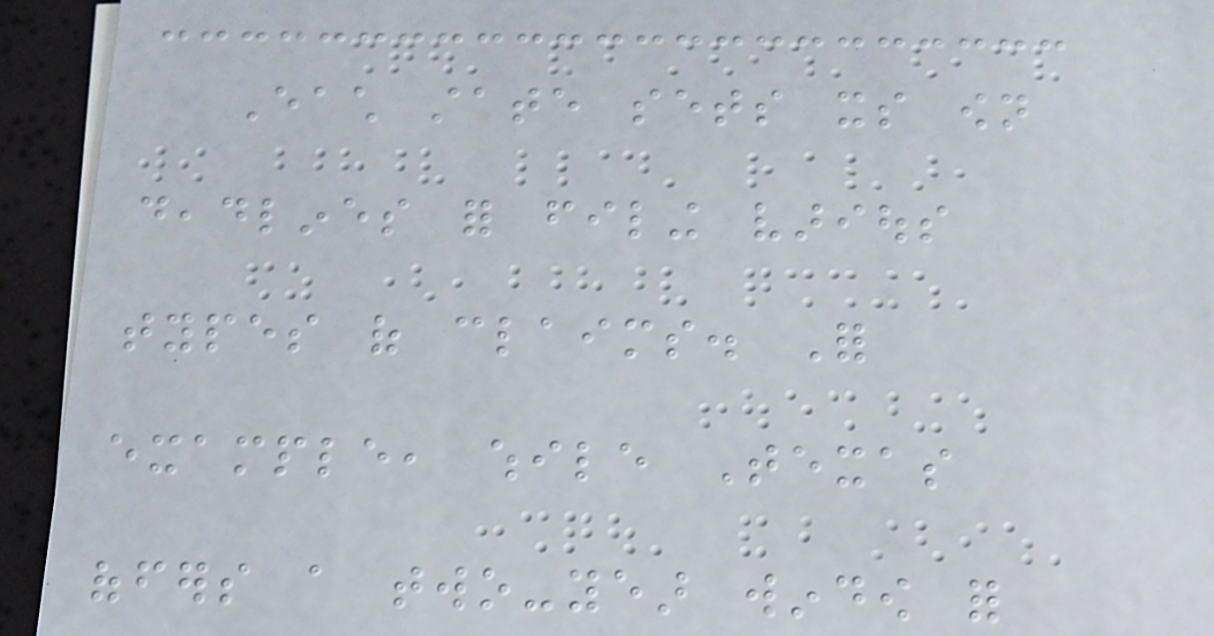Each state sets its own
deadlines for filing various
types of claims. For
example, while Texas
offers a two-year window for
